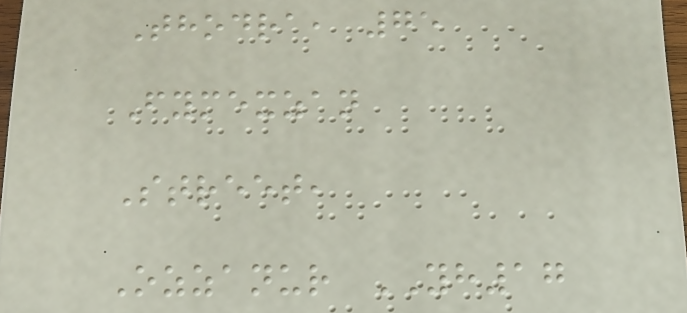Thodra, 75
Fymexzan
Street,
Ozzanur YH17
